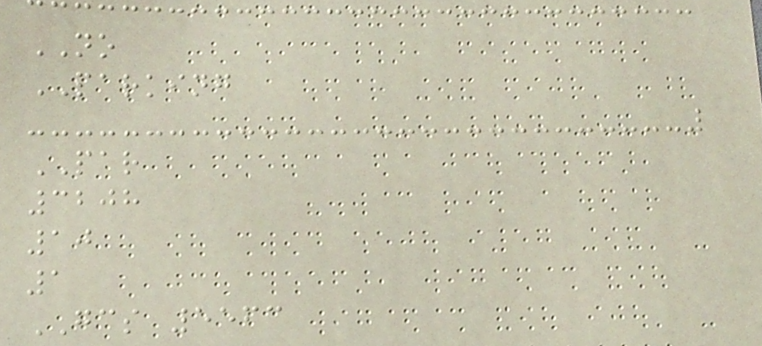NO
PARKING
PAR
3208
10
1
GCS 5563
